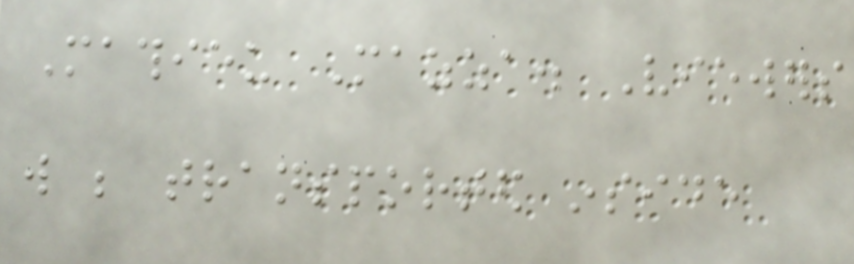Mathieu Mazza. Viewers
will be transported inside
